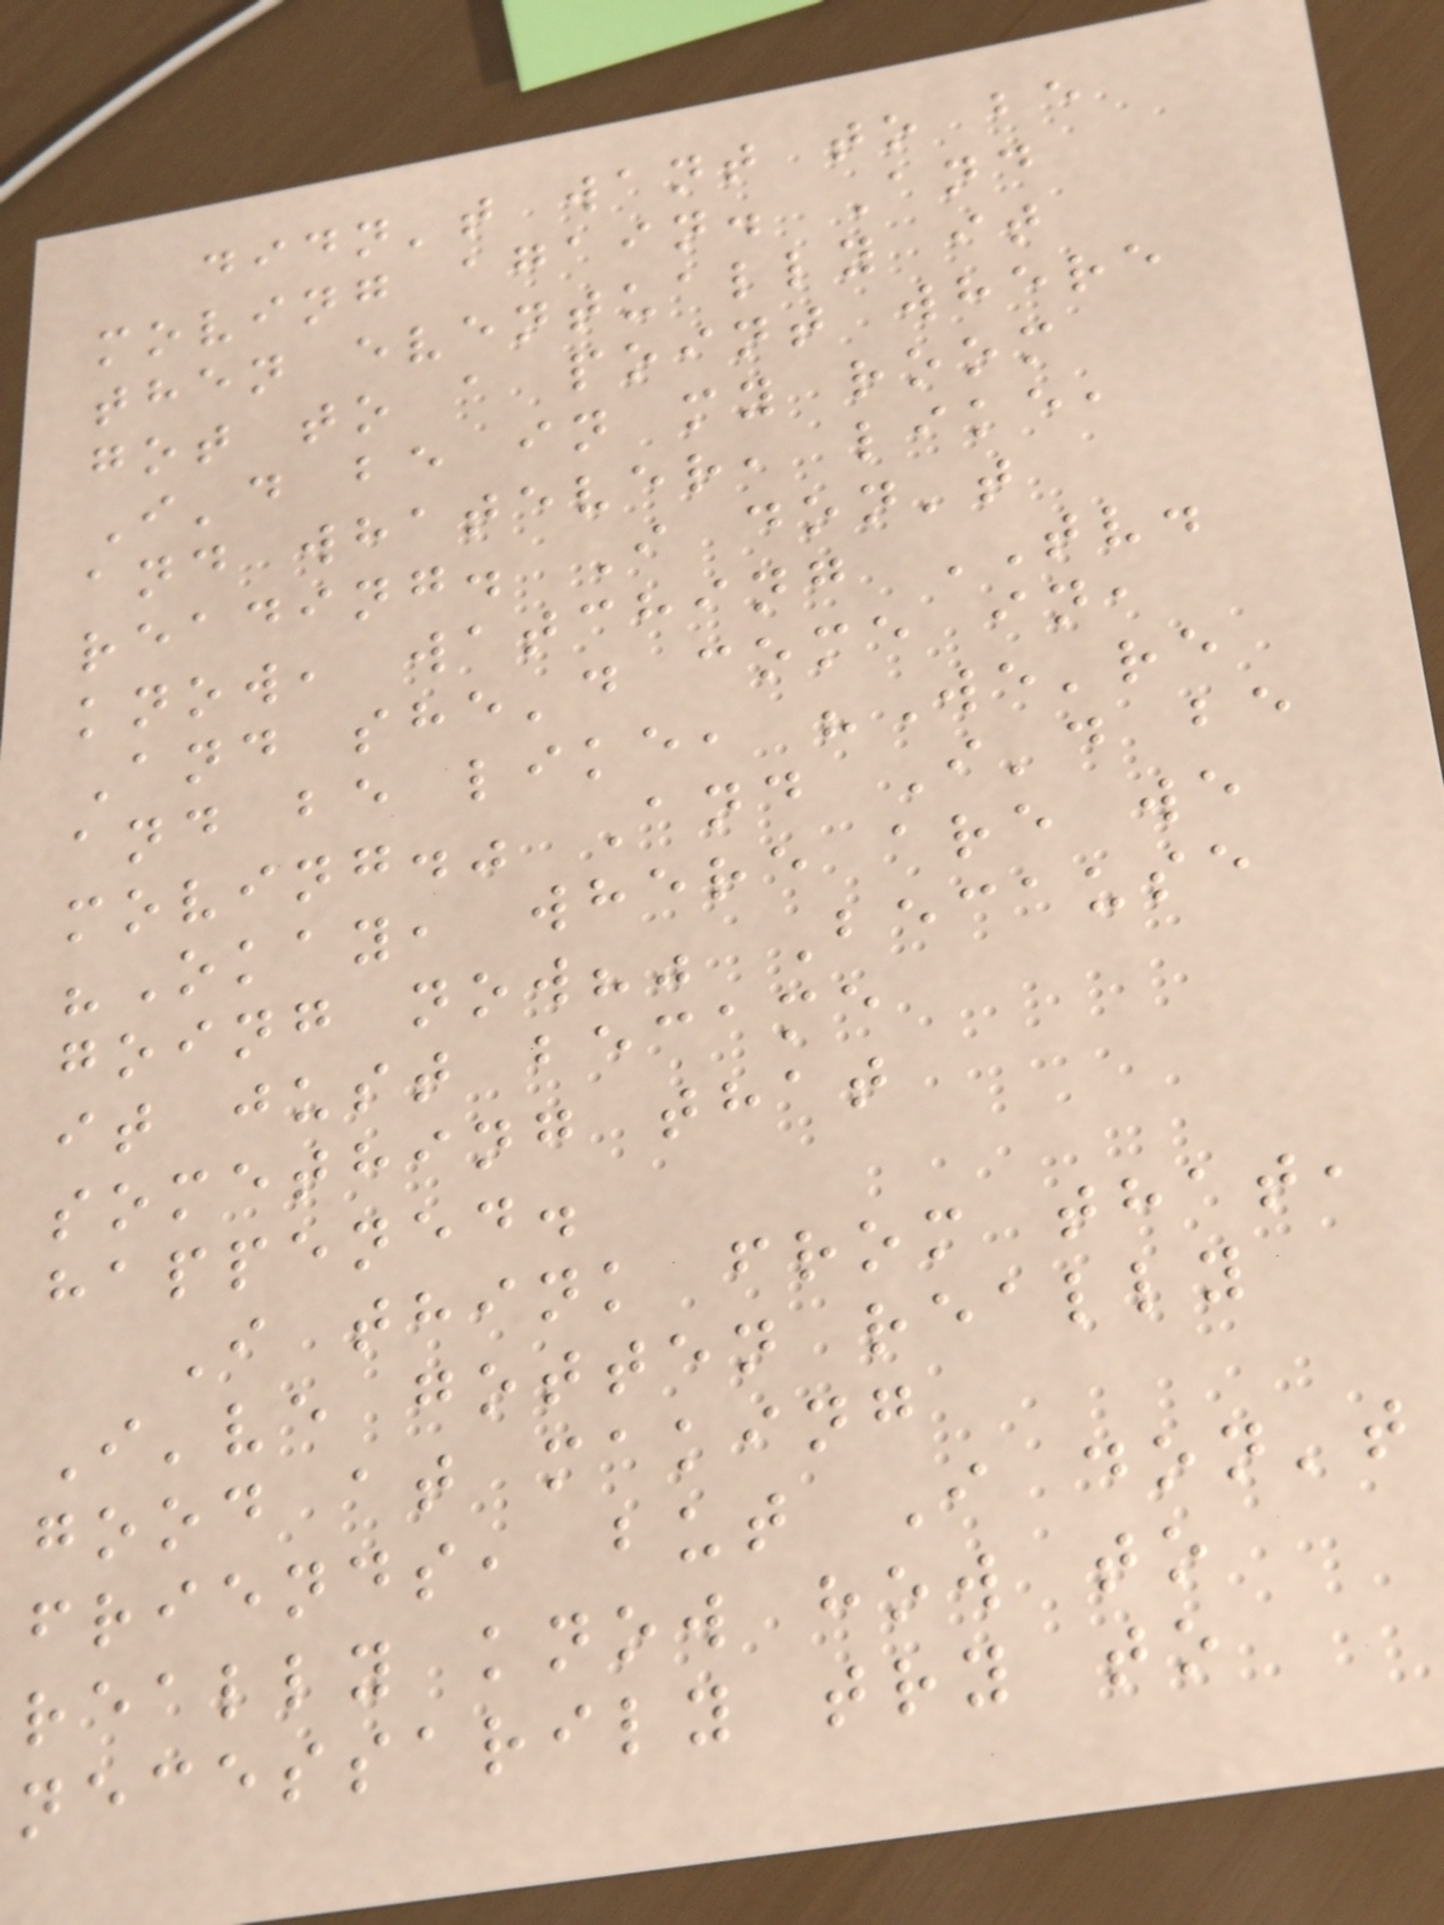didn't want to be
moving again. And
then eventually it
got to a point where
I'd be in my room
and whatever, like,
reading. I don't
know, watching TV.
And she'd come in,
and be like, "We're
moving." And I'd be
"Okay, where are we
going now?" Because
it just became
something that
happened.
I think from that,
I've gotten really
good at making
friends, but I don't
really know how to
necessarily try to
